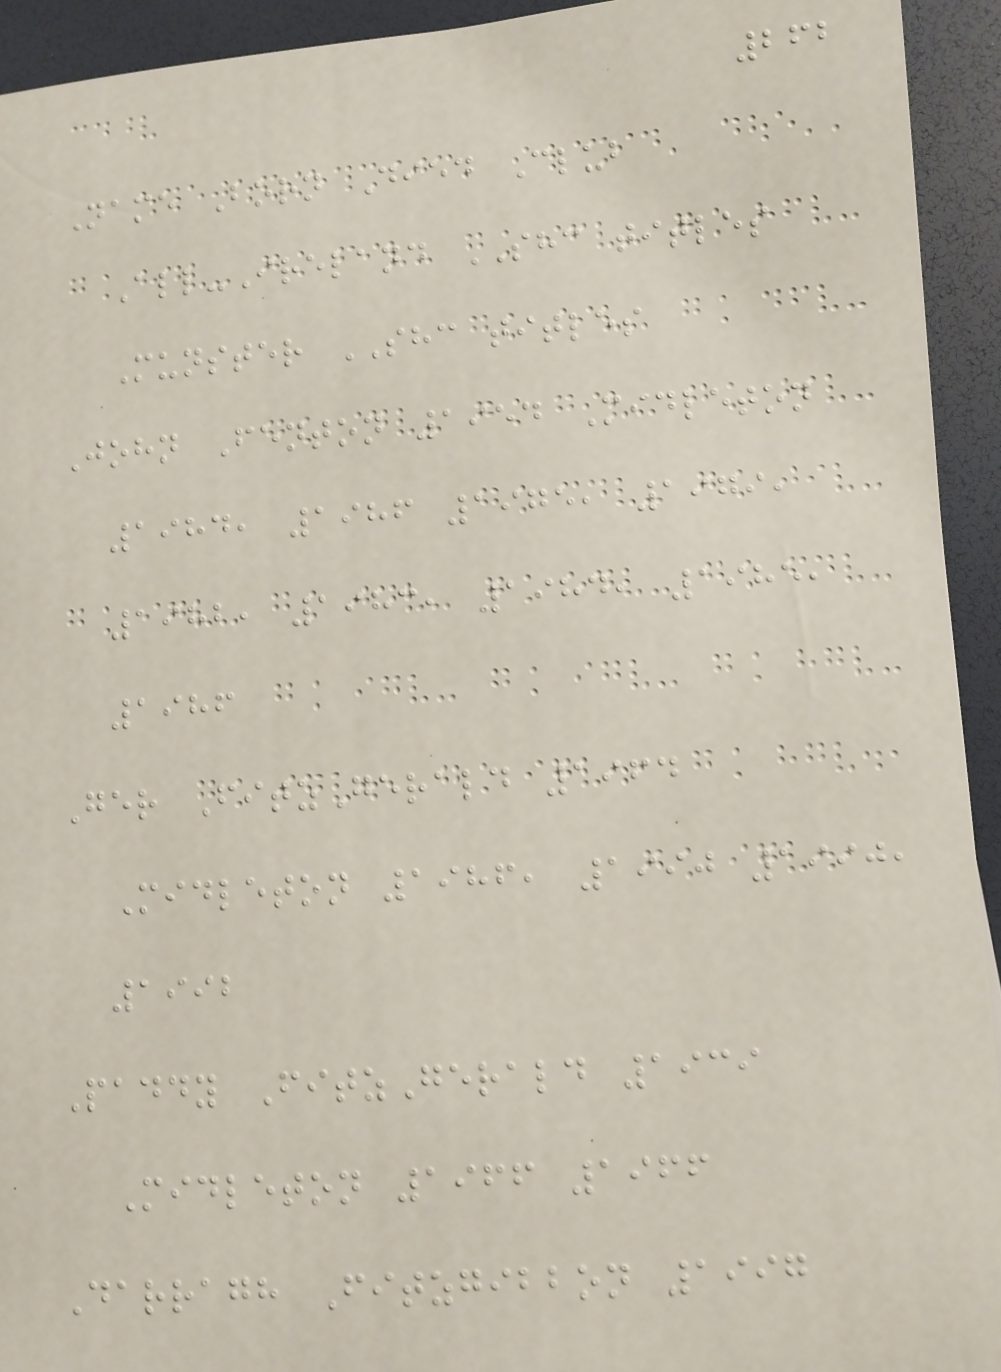262
Name Born Died Club
All-Ireland SHC titles
Munster SHC titles
John Fenton 1954 Midleton
1984, 1986 1975, 1979,
1982, 1983, 1984, 1985,
1986
Ger FitzGerald 1964
Midleton 1986, 1990 1990,
1992
Paddy FitzGerald 1939
Midleton 1966 1966
Darragh Fitzgibbon 1997
